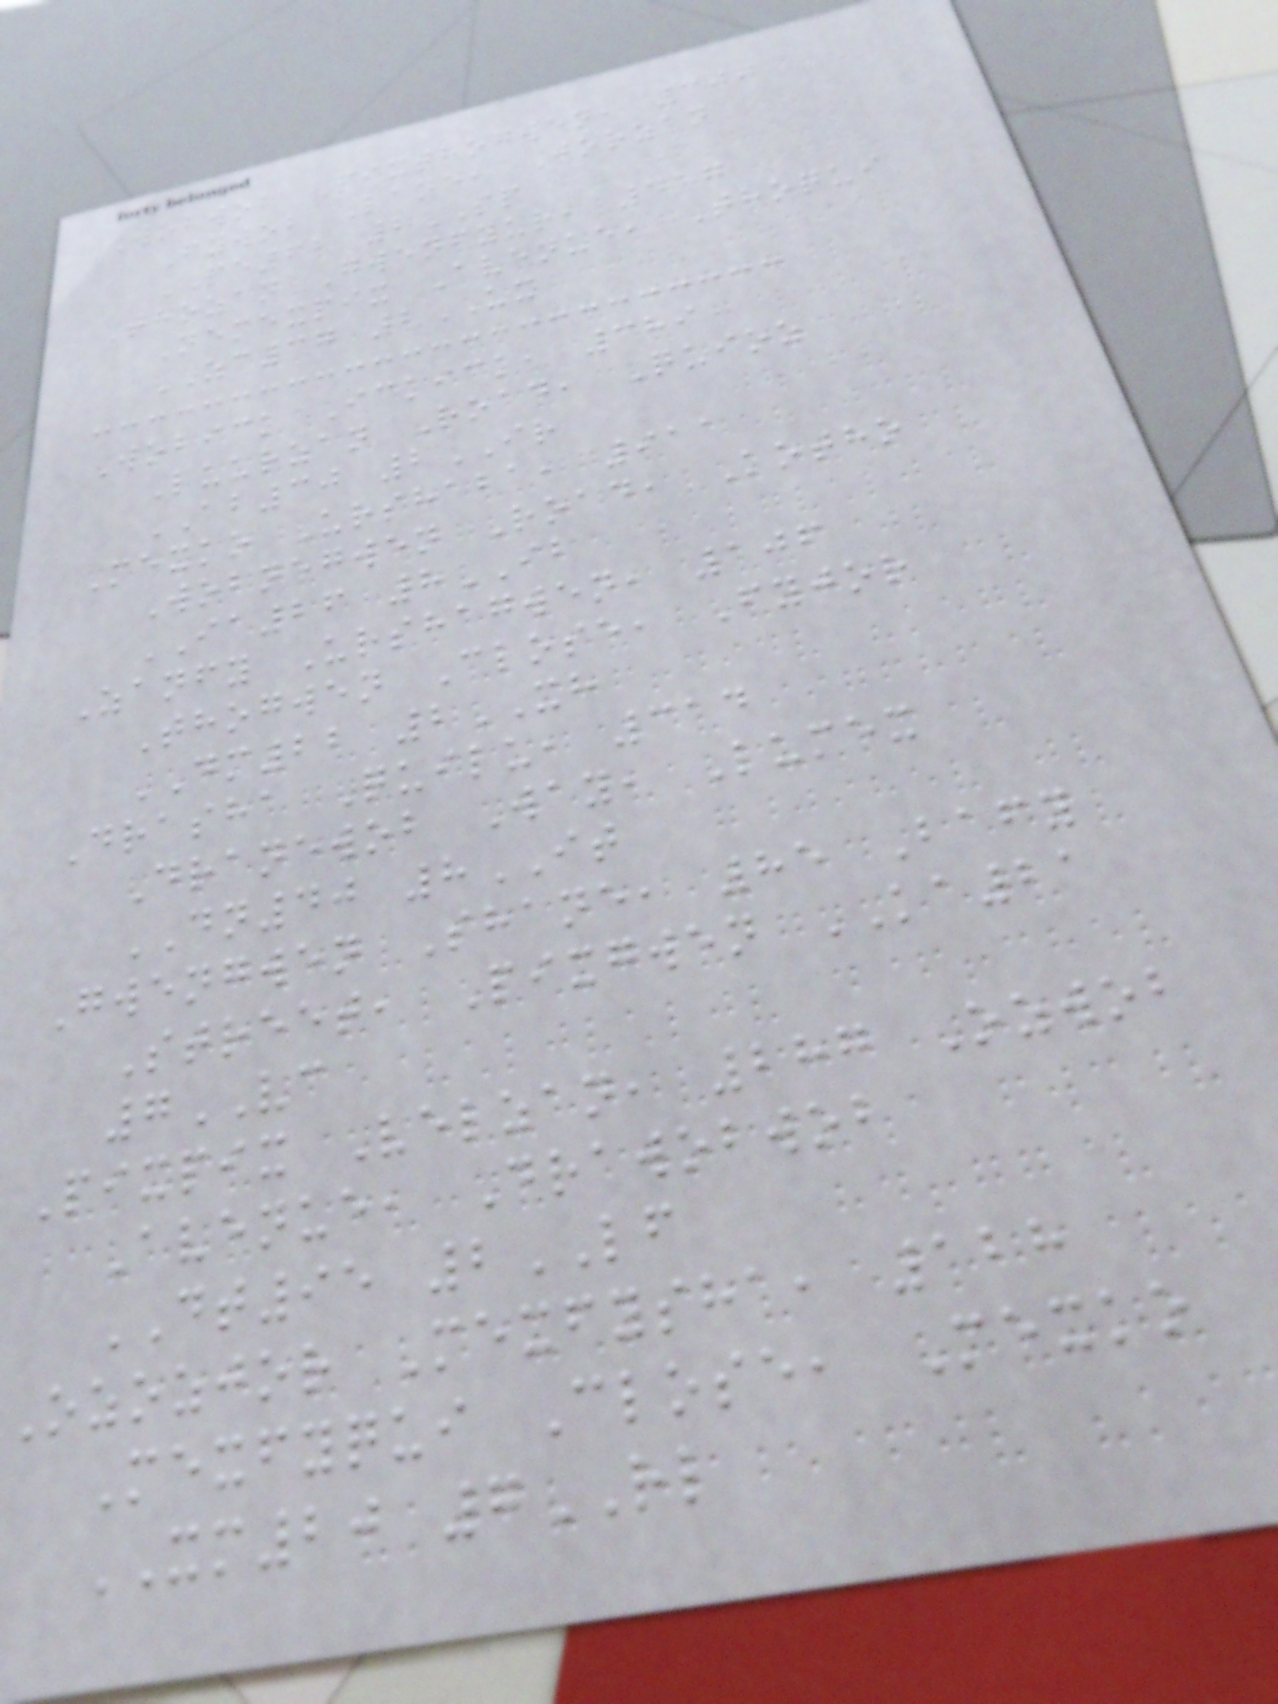Wobwob Pixthogwen, 300
Fywob Lane, Jorzan
PE62 2SP
Thozan Gwenfyur, 417
Nemexpix Avenue, Thoqui
ZC37 2UX
Wobick Ickick, 389
Luurzan Road, Quioz
AB30 2IR
Mexko Urshaba, 911
Wobnegwen Road, Kotho
IA26 8IB
Zanfy Urshagwen, 106
Thogwen Close, Fyjor
DM22 2XH
Drasha Quilu, 314
Dranewob Way, Lumex
DN40 8IT
Gwengwen Shane, 85 Bafy
Street, Pixgwen KA21
7VC
Pixpix Velzan, 287 Ozwob
Avenue, Drawobwob
DT95 2LF
Ozozjor Mexfysha, 128
Mexfyqui Close, Mexko
XM20 7RL
